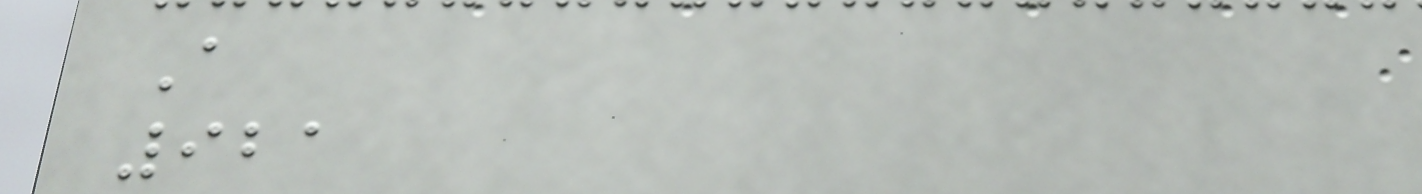A
921
